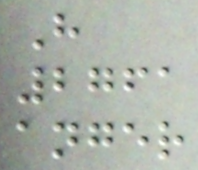H
2761
anger
